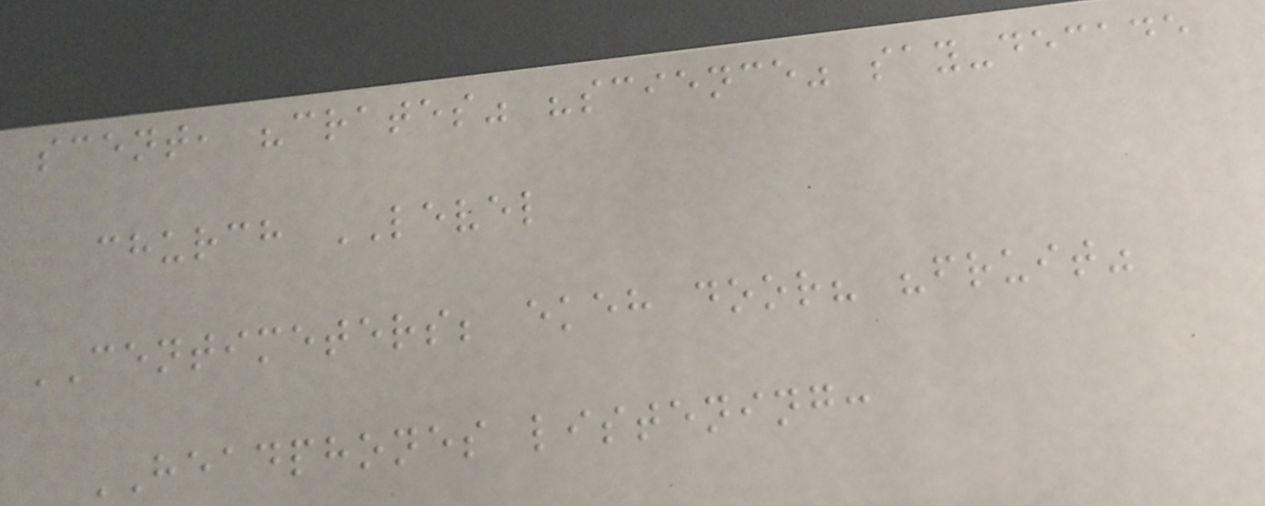scent, "crates" "science" say-decade
church LEVEL
CENTIMETERS; ekeh door? "fruit"
HEADPHONES listening:
